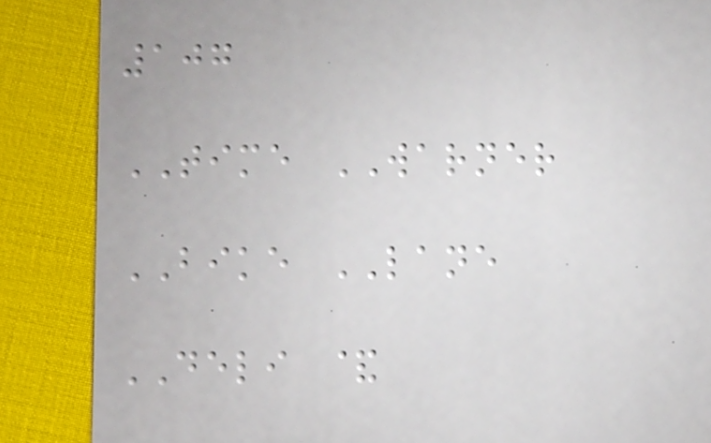107
TIME WARNER
BIKE LANE
DELI &
